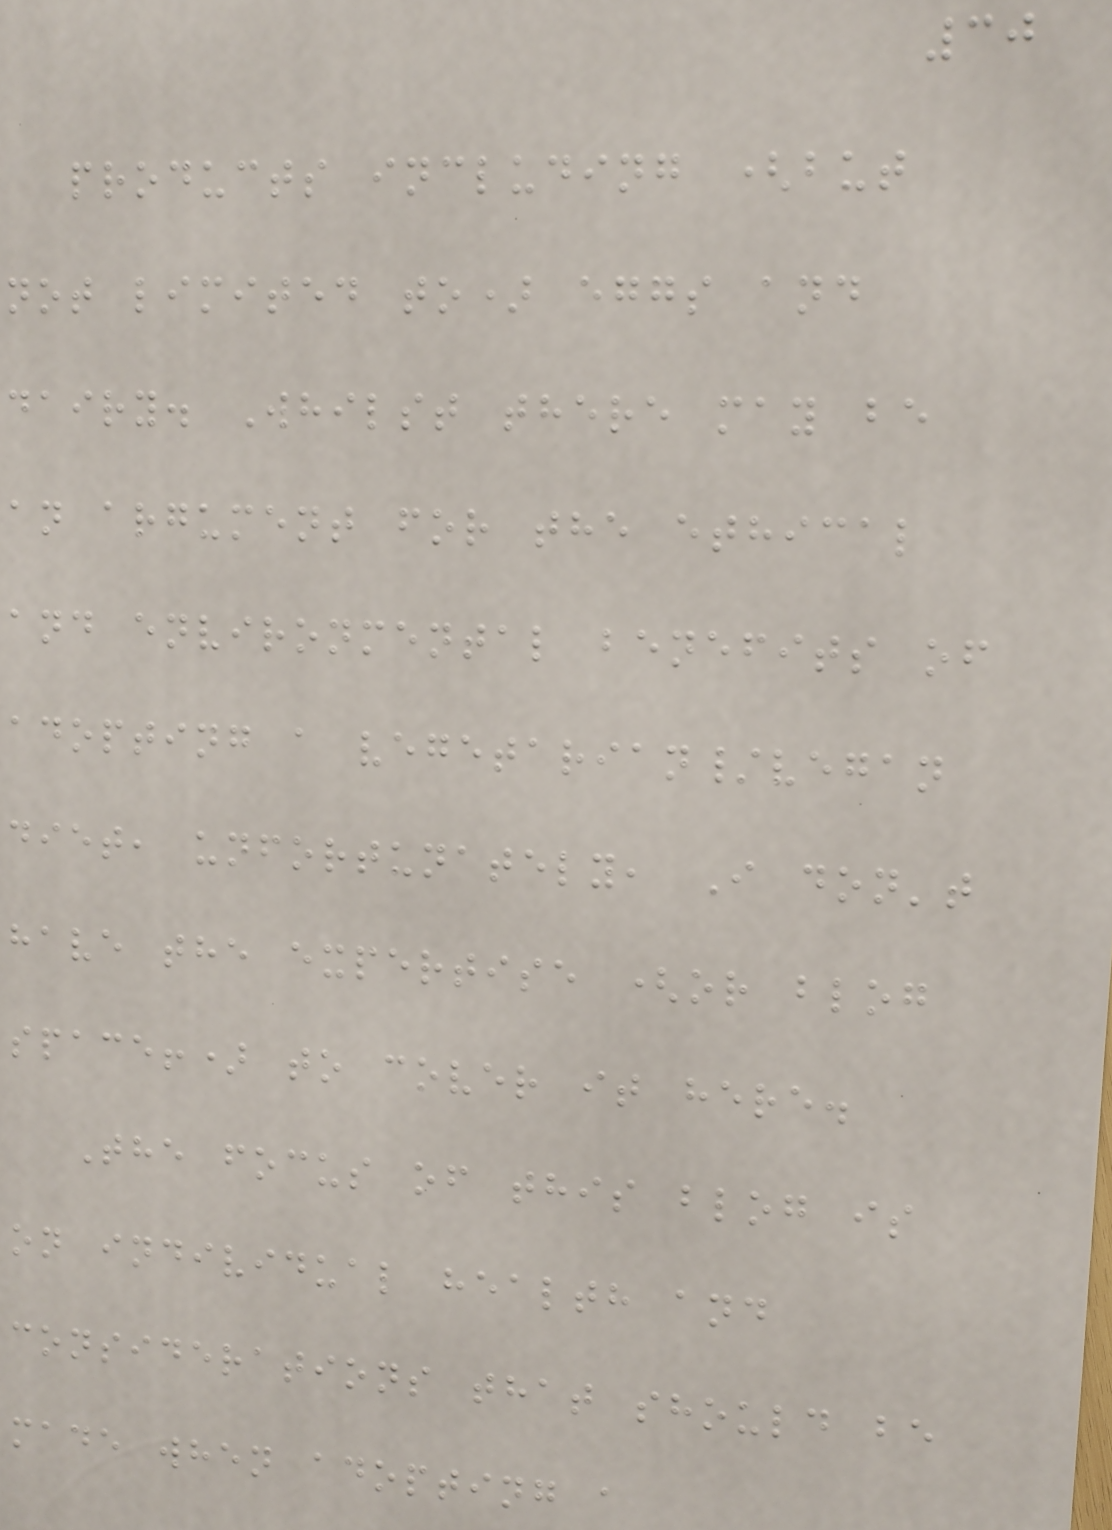30
products including (but
not limited to) eggs and
dairy. Whilst there may be
an argument for the ethical
and environmental benefits of
adopting a vegetarian/vegan
diet, unfortunately, I don't
have the expertise (or blog
space!) to cover it here.
The focus of this blog is
on individual health and
considerations that should be
made when adopting a
